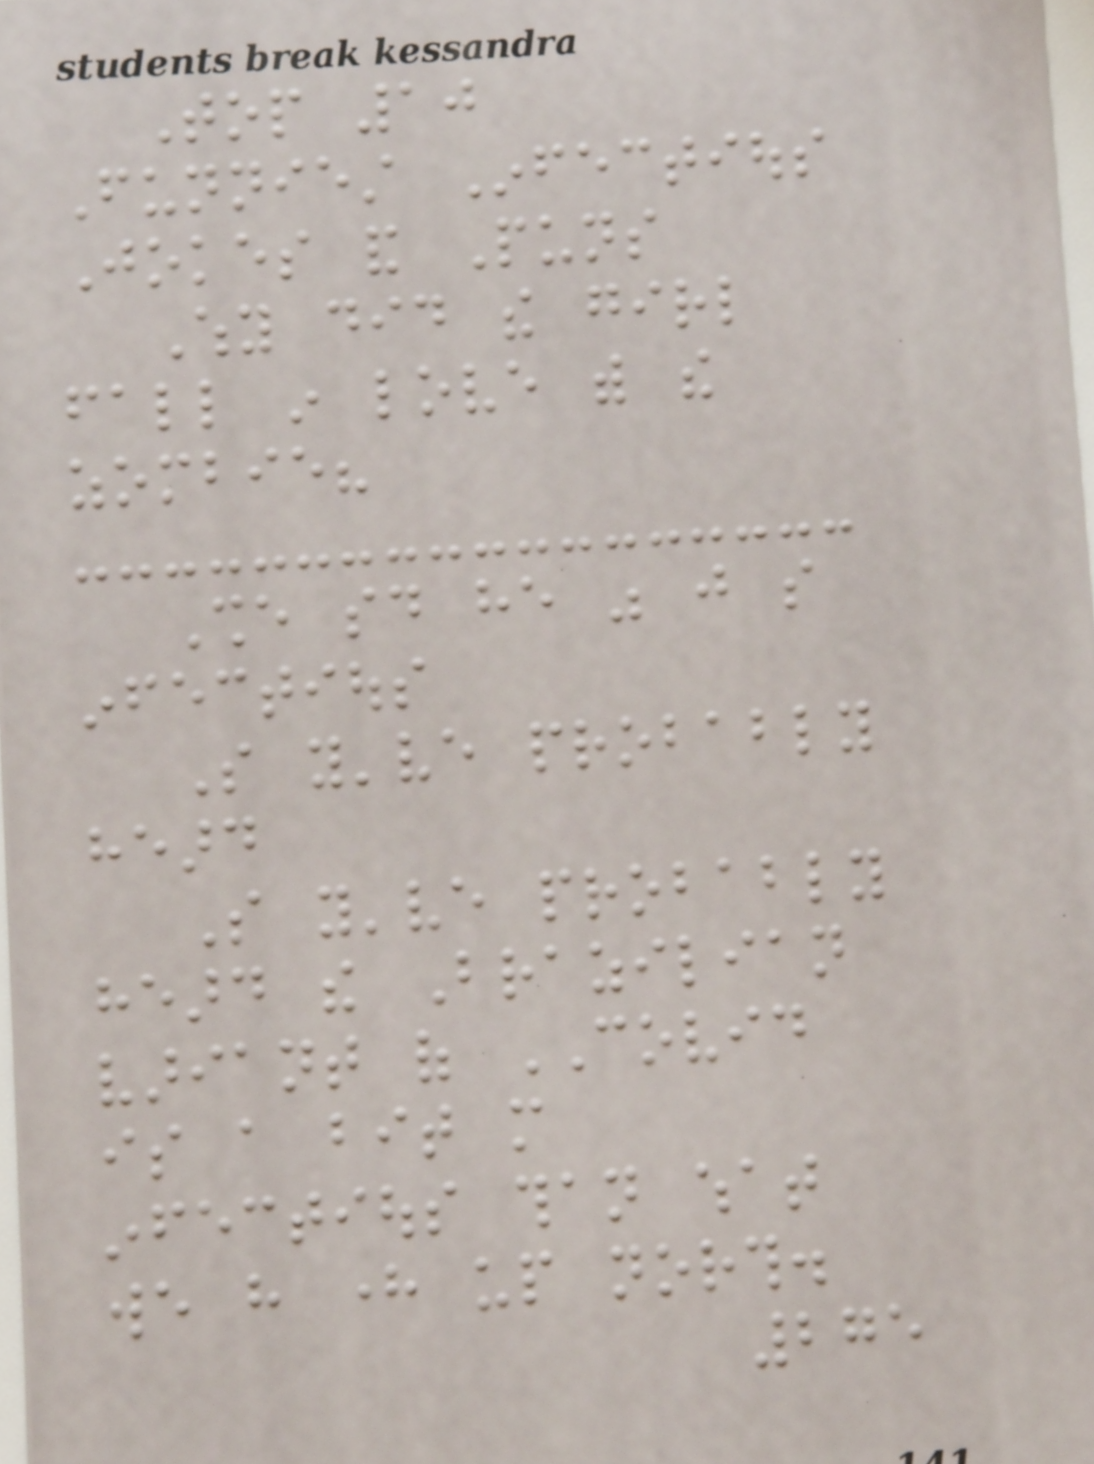Top 10
Funniest Infectious
Jokes and Puns
Why did the girl
fall in love with the
zombie?
She said he was just so
infectious
So you've probably
heard
So you've probably
heard the Brazilian
variant of COVID
is a bit more
infectious than what
we have here up north.
275
